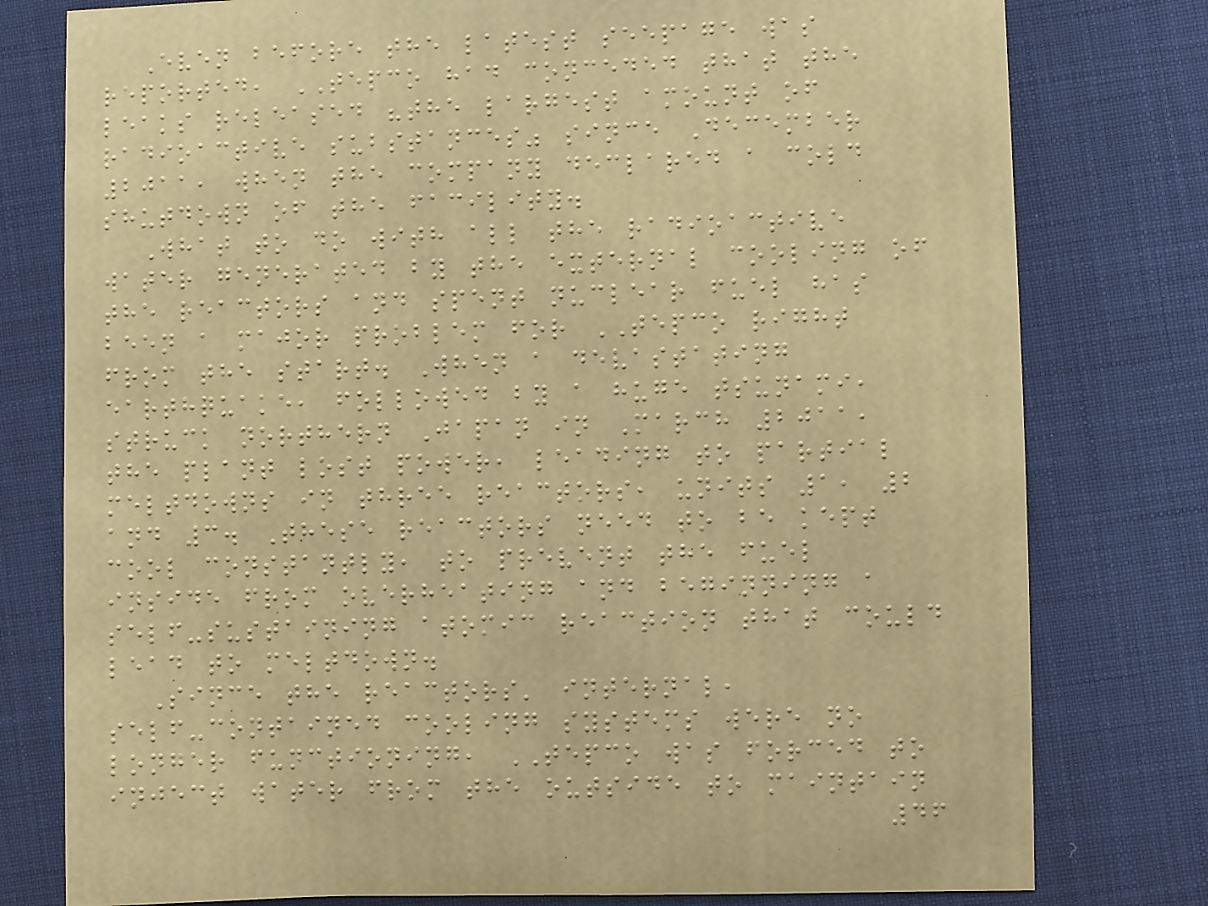Even before the latest seepage was
reported, TEPCO had conceded that the
leaks released "the largest amount of
radioactive substances" since December
2011, when the company declared a cold
shutdown of the facility.
What to do with all the radioactive
water generated by the external cooling of
the reactors and spent nuclear fuel has
been a major problem for TEPCO right
from the start. When a devastating
earthquake, followed by a huge tsunami,
struck northern Japan in March 2011,
the plant lost power, leading to partial
meltdowns in three reactors, units 1, 2
and 3. These reactors need to be kept
cool constantly, to prevent the fuel
inside from overheating and beginning a
self-sustaining atomic reaction that could
lead to meltdown.
Since the reactors' internal,
self-contained cooling systems were no
longer functioning, TEPCO was forced to
inject water from the outside to maintain
46
